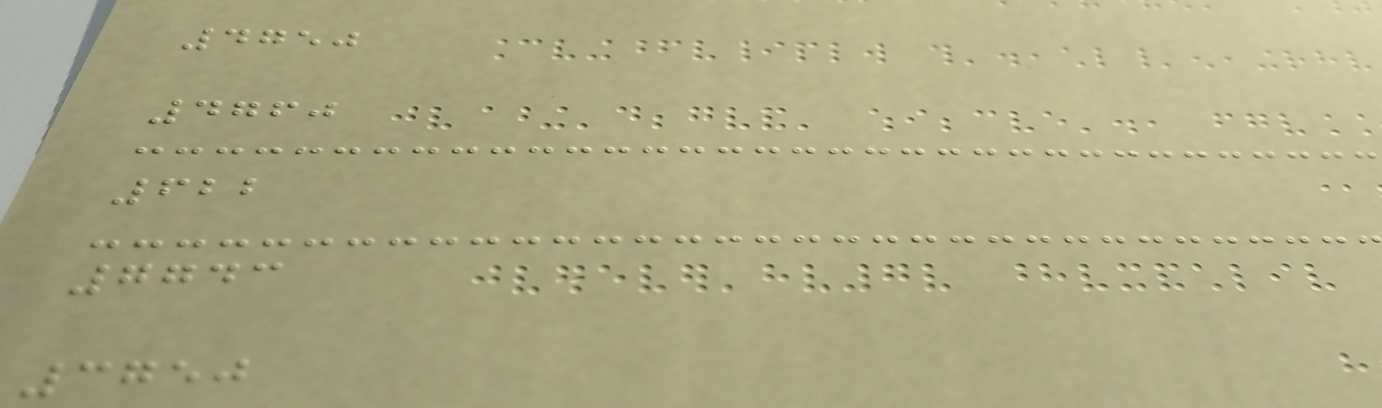4750
4760
622
7743
3750
